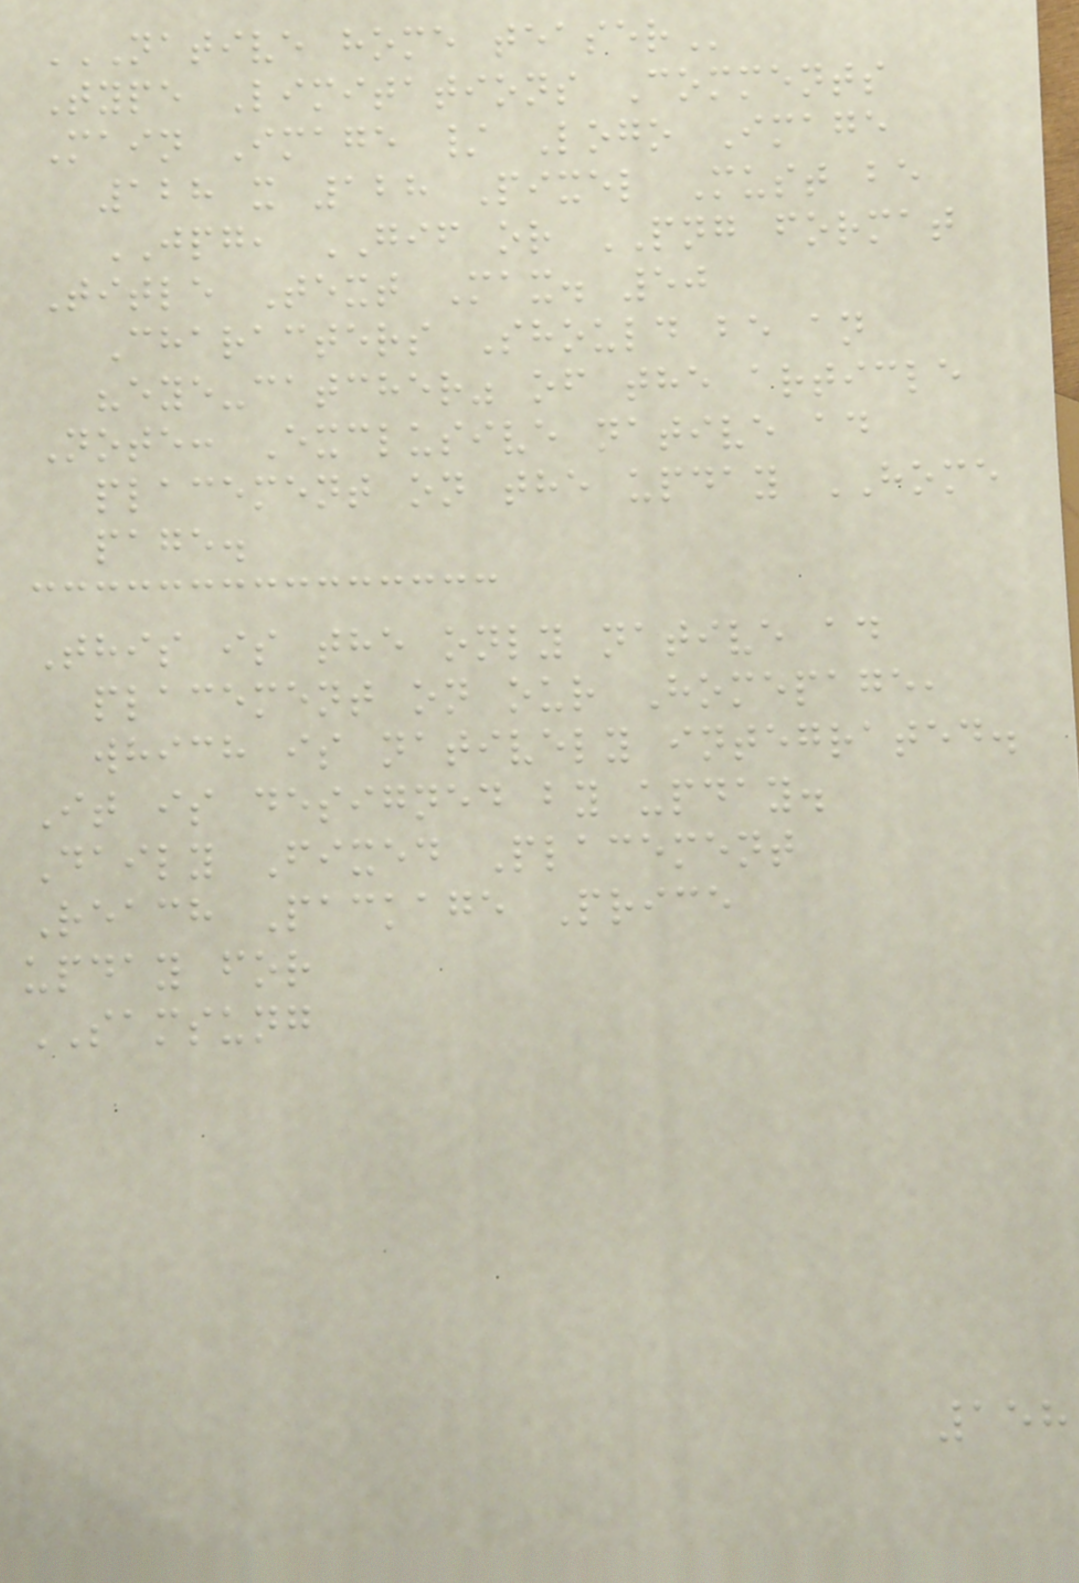NATIVE HOME TEASER
Type Limitations Comments
Main Image / Logo Image
128 x 128 Pixel Must be
JPG, GIF or PNG format
Title Text Max. 50
Characters Should be an
"eye-catcher" of the article
Note: Exclusive native ad
placement on the upday HOME
page.
This is the only native ad
placement on our Homepage,
which is natively integrated.
It is designed by upday.
Daily Fixed Placement
Reach Package Price
upday for
SAMSUNG
158
